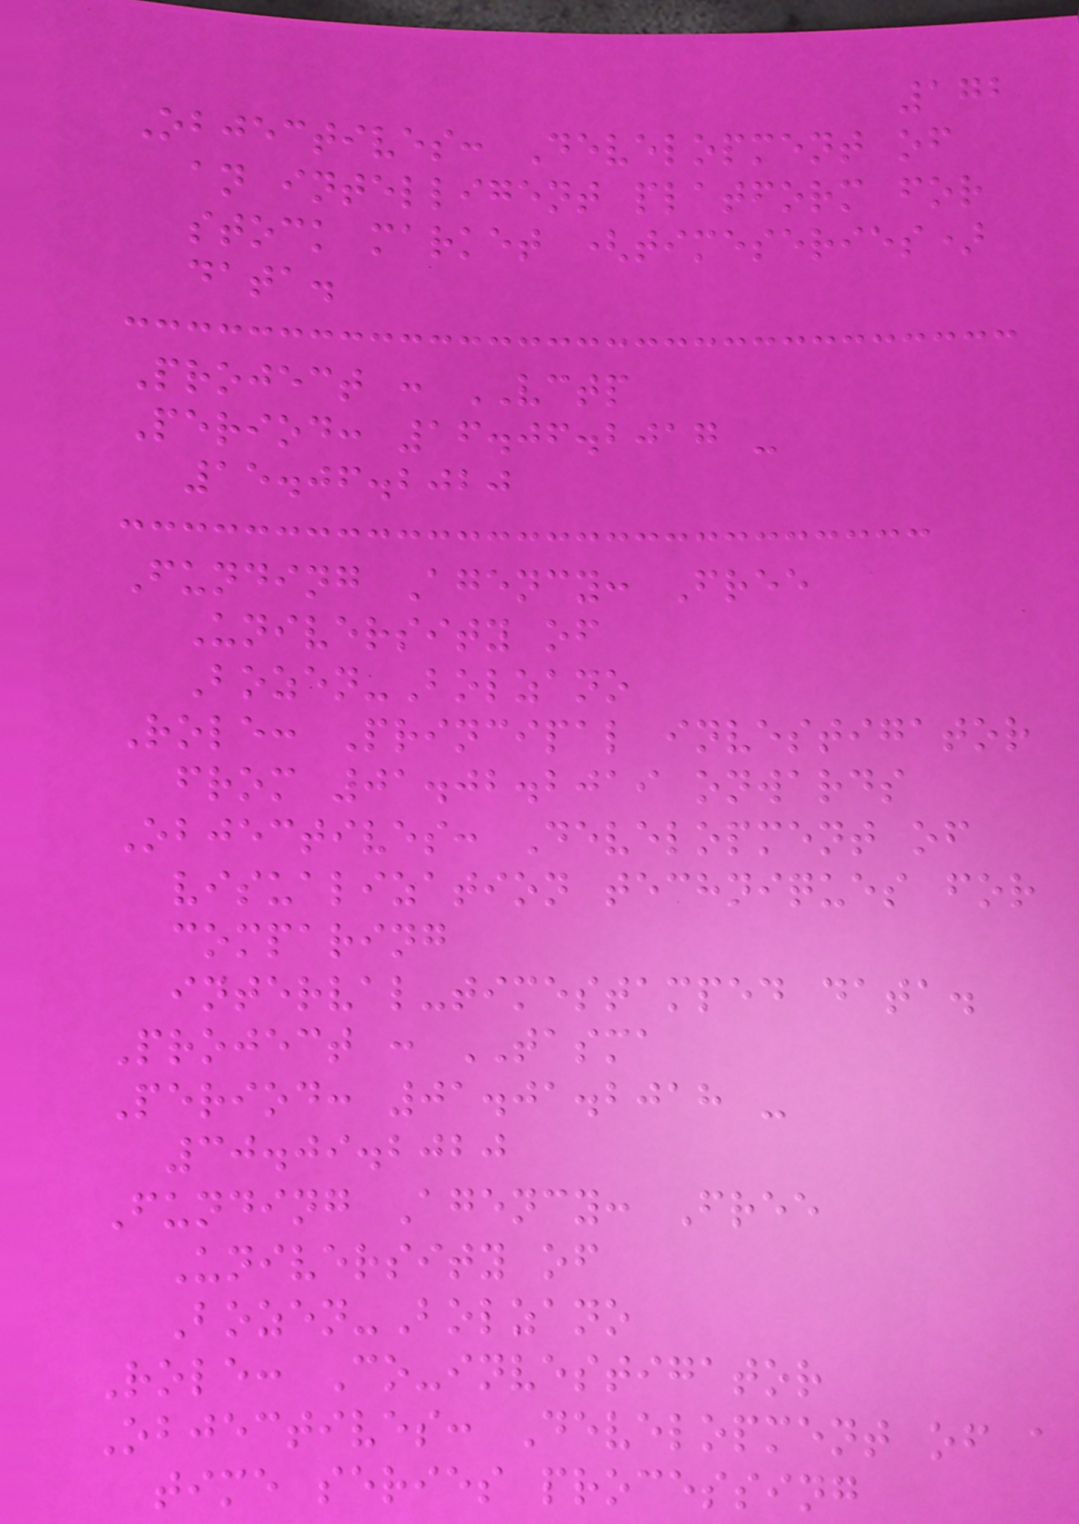172
Objectives: Development of
an intelligent platform for
stock market (timeseries)
data.
Project : VCTP
Period: 16.06.2017 -
15.06.2020
Funding Agency: Free
University of
Bozen-Bolzano
Role: Principal investigator
from 01.02.2019 onwards
Objectives: Development of
visualization techniques for
comparing
interval-timestamped data.
Project : TASMA
Period: 01.01.2018 -
30.09.2020
Funding Agency: Free
University of
Bozen-Bolzano
Role: Co-investigator
Objectives: Development of a
time series processing
